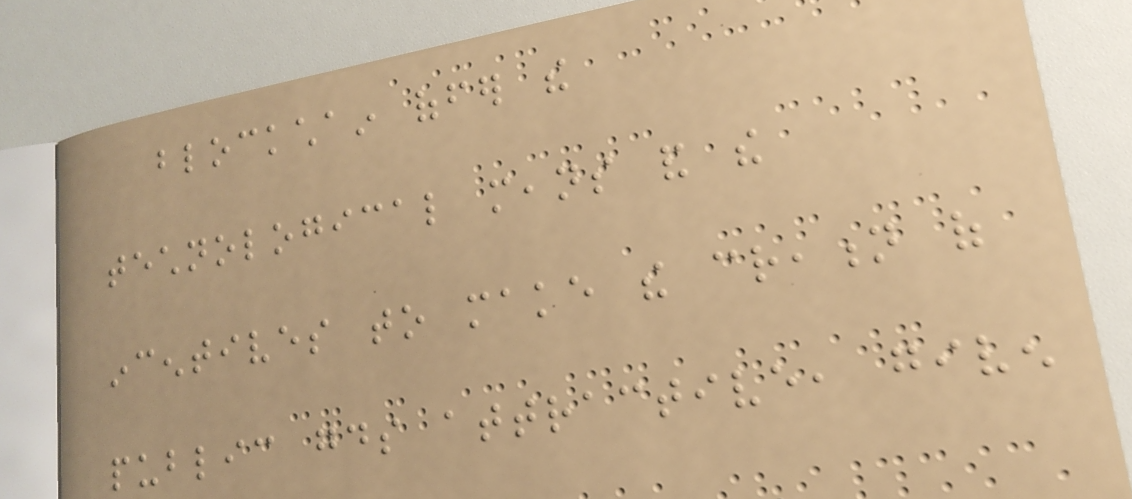blockchain offer the
technological means and the
incentives to make the creation of
public goods attractive, given
